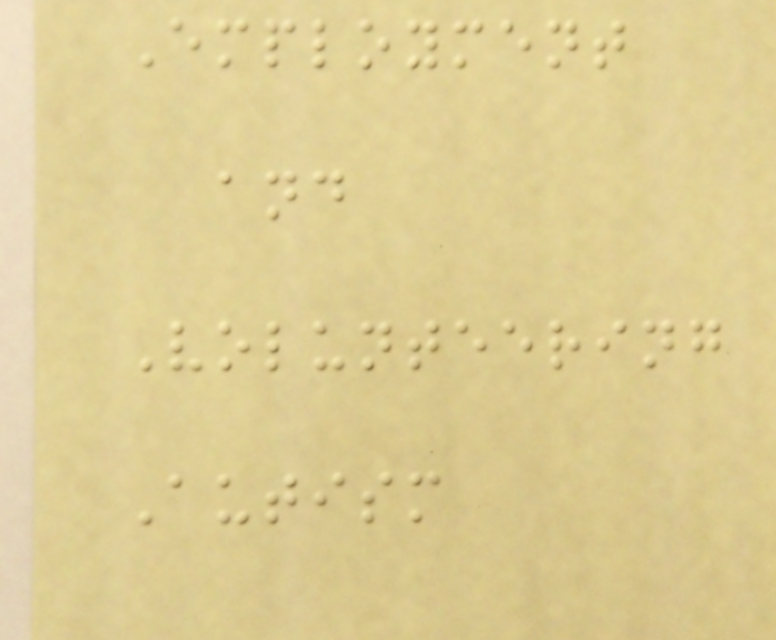Employment
and
Volunteering
Autism
